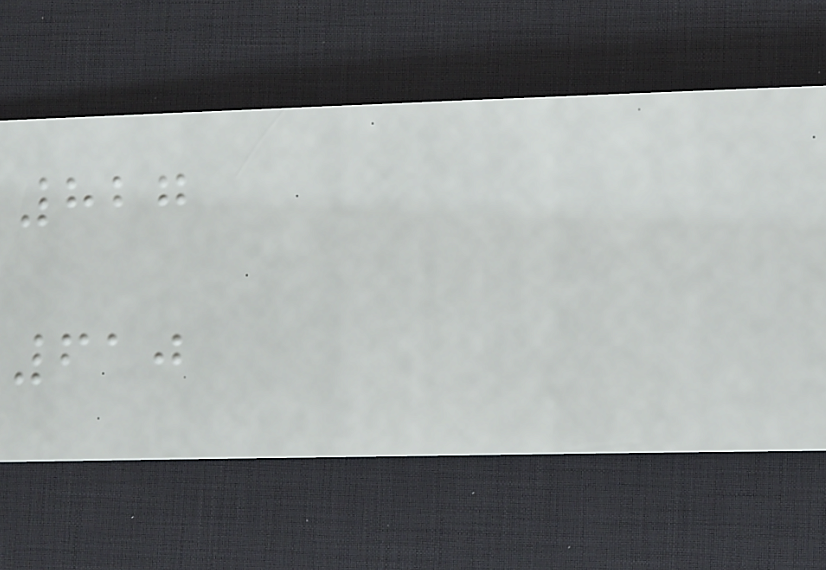827
610
